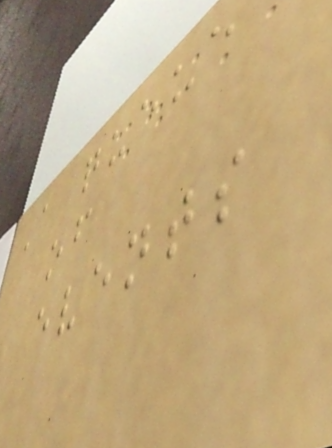A queue
of
events
